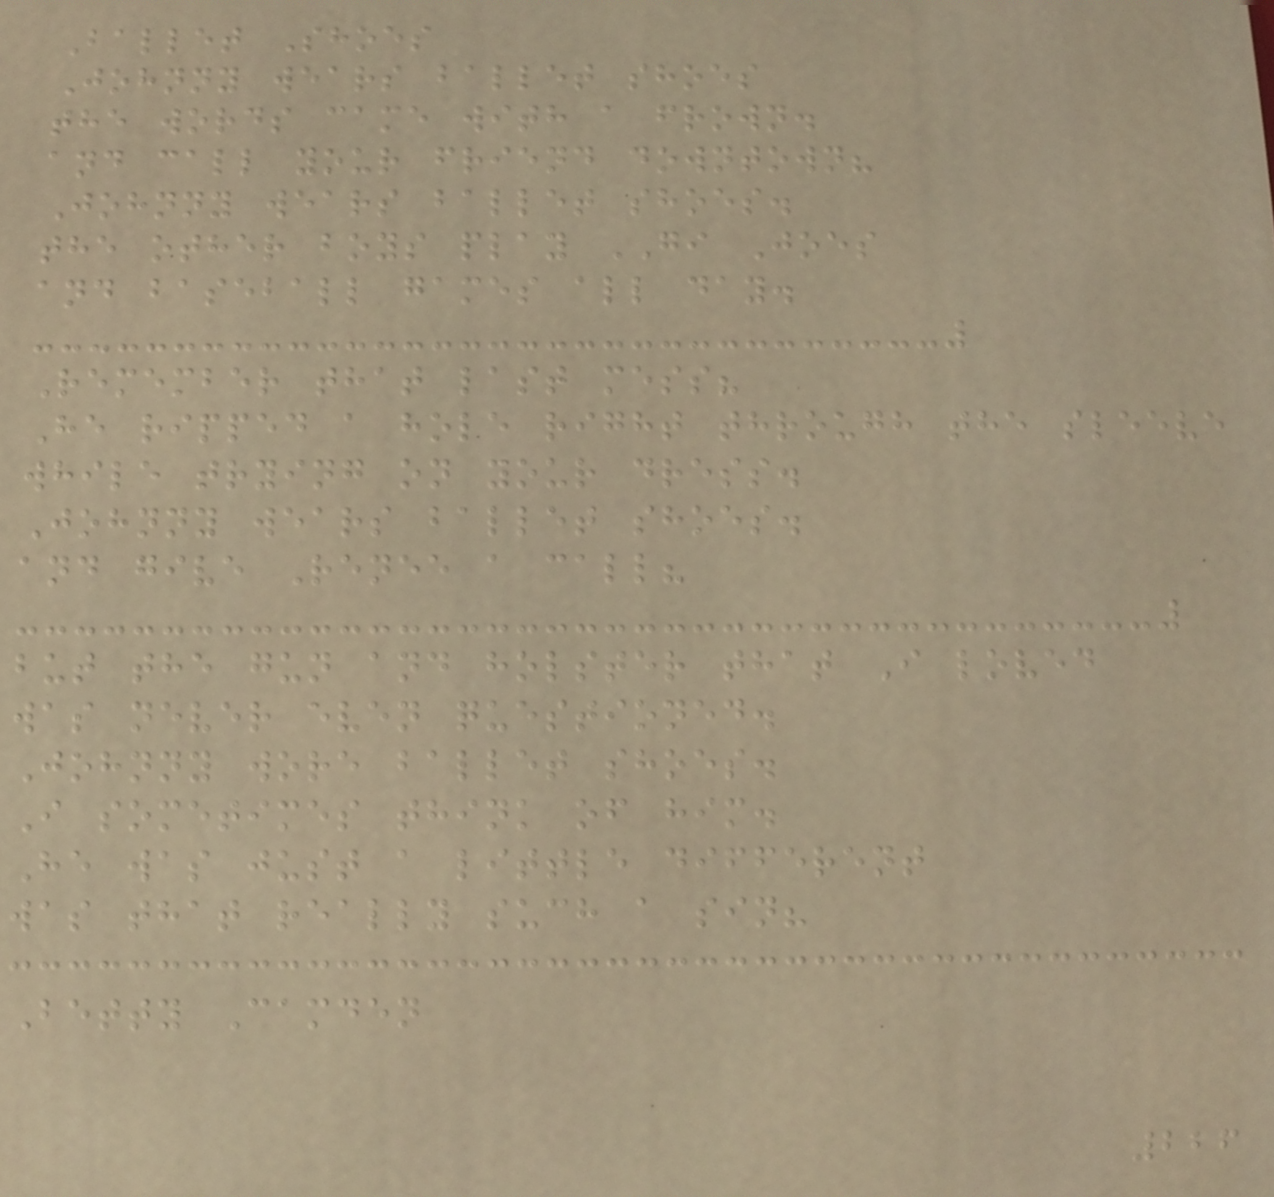Ballet Shoes
Johnny wears ballet shoes
the words came with a frown.
and call your friend downtown?
Johnny wears ballet shoes.
the other boys play GI Joes
and baseball games all day.
Remember that last mess?
He ripped a hole right through the sleeve
while trying on your dress.
Johnny wears ballet shoes.
and give Renee a call?
but the gun and holster that I loved
was never even questioned.
Johnny wore ballet shoes.
I sometimes think of him.
He was just a little different
was that really such a sin?
Betty Camden
226
